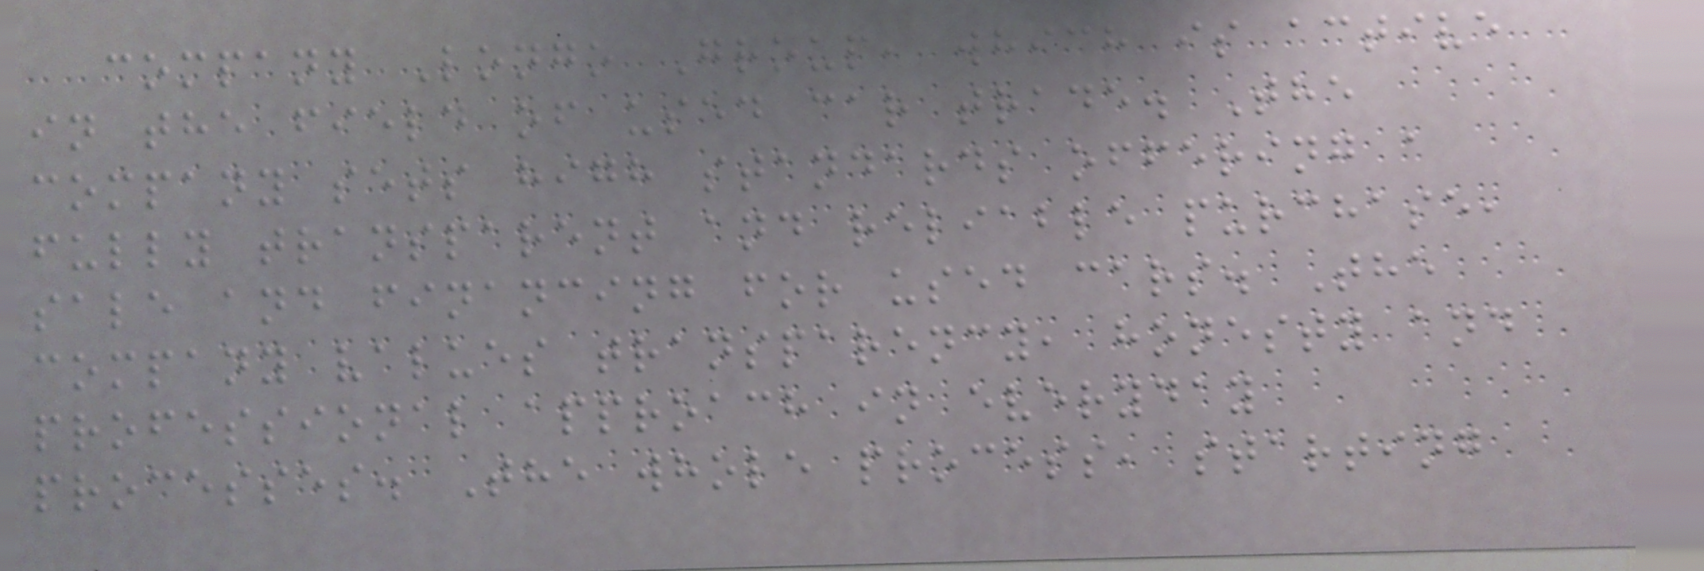company Longo Group, which is active
in the field of used car trade. The
company sets high standards offering a
fully transparent and reliable purchase,
sale and financing for used cars. The
company values transparency, honesty and
professional approach in everyday
processes. The whole process, starting
